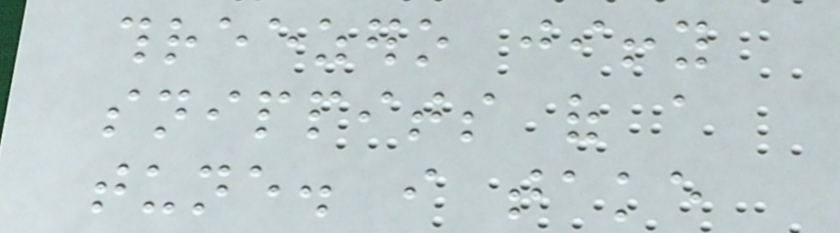threezero jiffy
snippits of a
tune. i take
